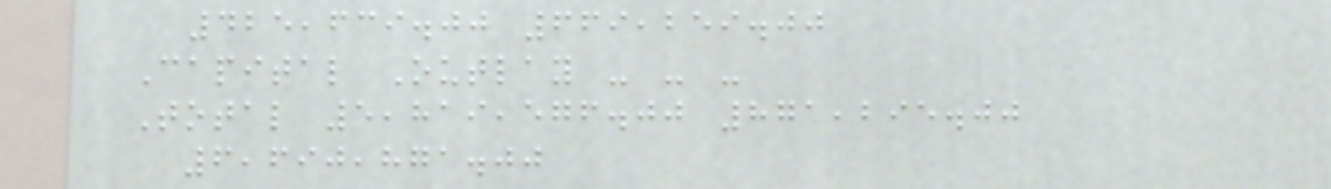425,639.00 669,259.00
Capital Outlay - - -
Total 5,819,576.00 871,295.00
6,690,871.00
